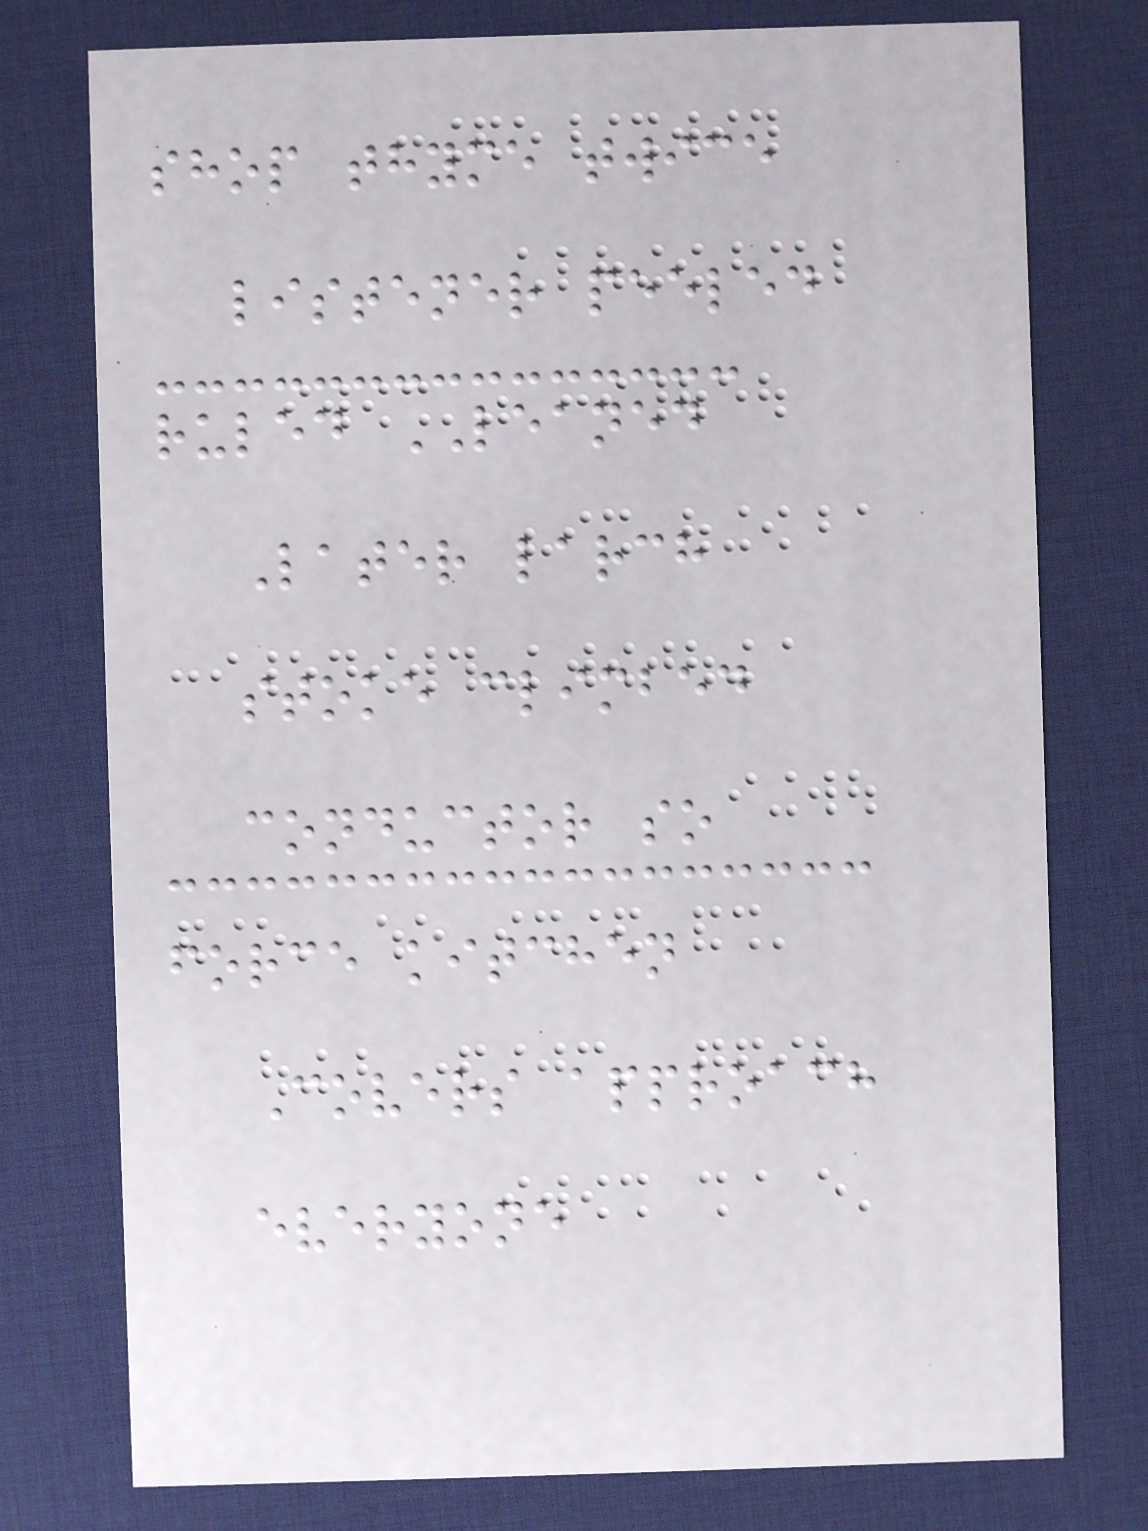shop thyme twice
listener peeled
ruled LEANED
Later larch
stoke climbed
conductor so
force kitchen
Covers approach
everyone
